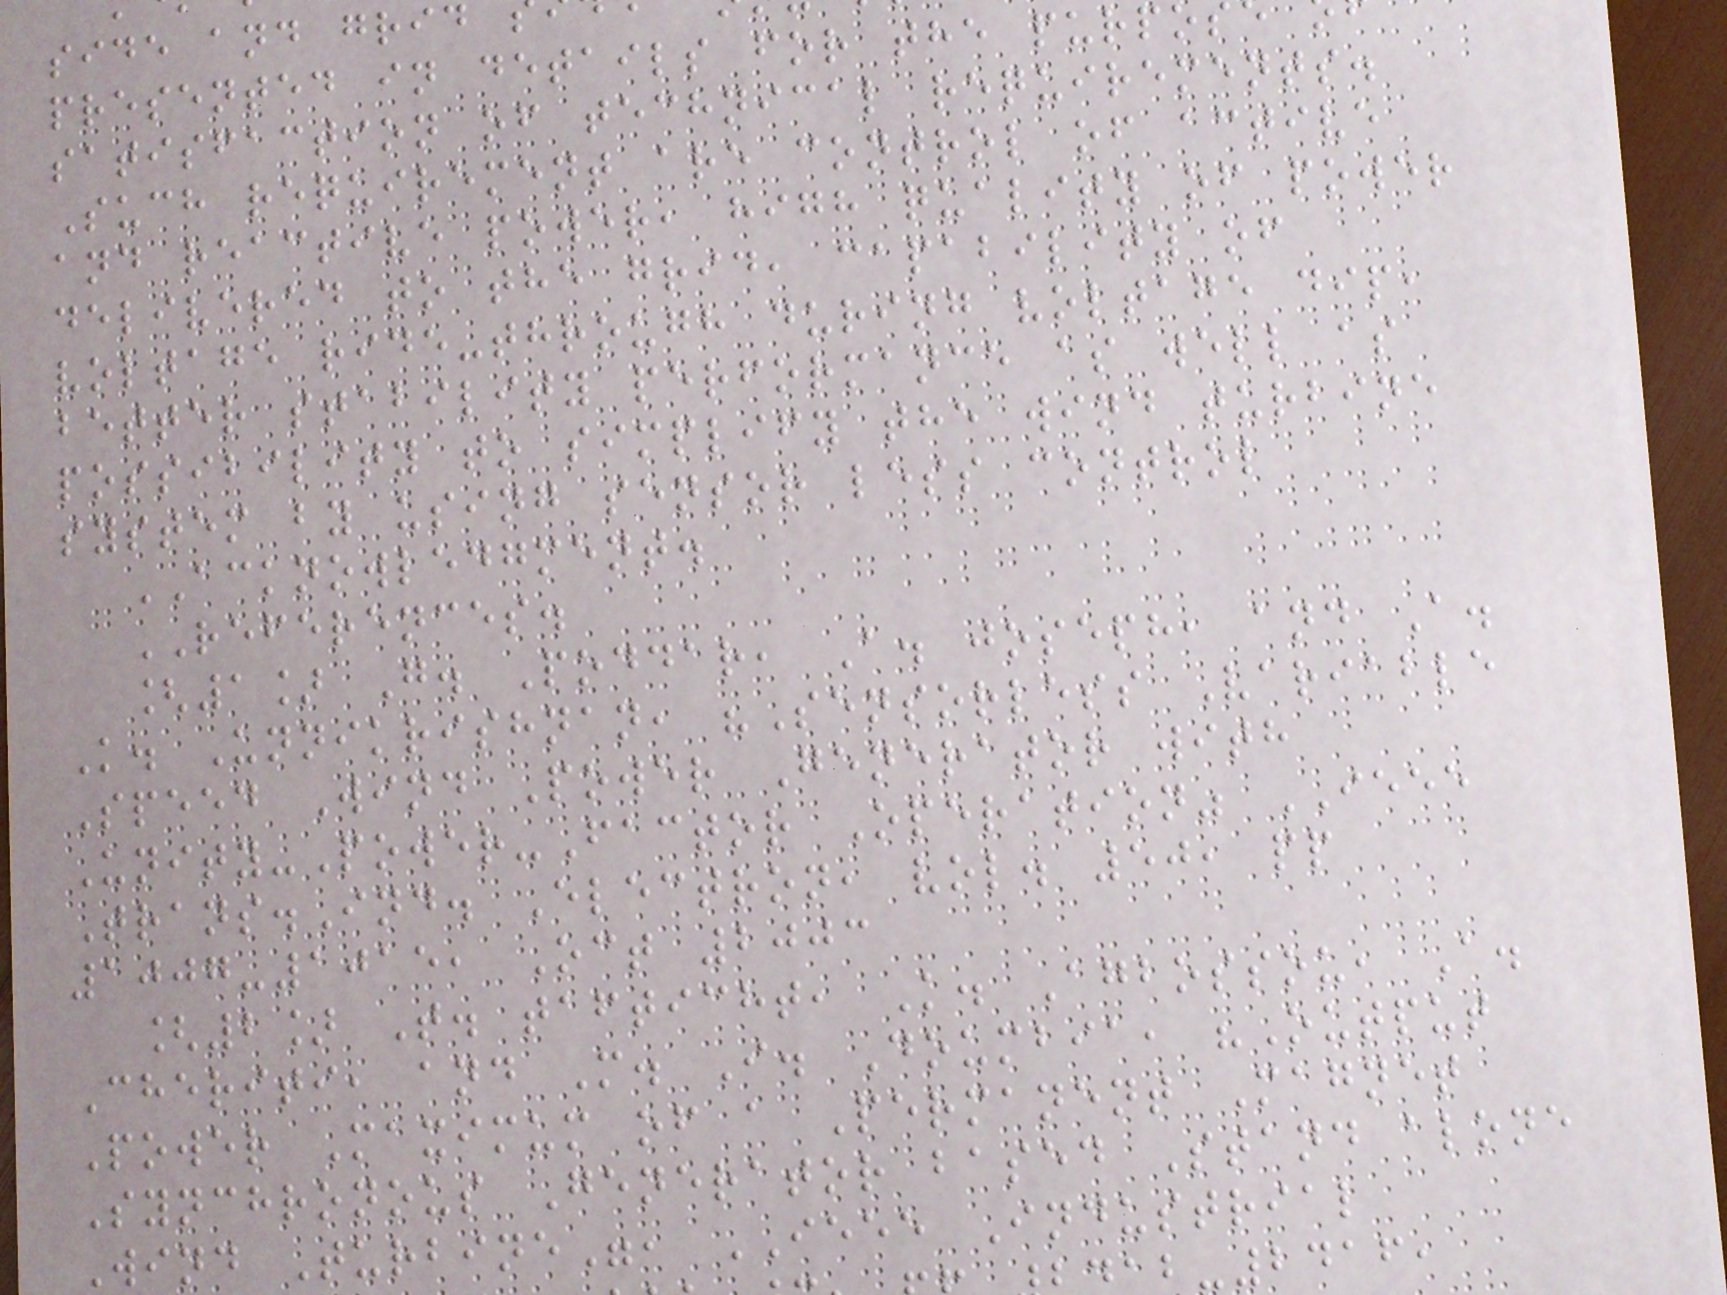side and grid
presented in details for the purpo
satisfaction of technical requirements.
Such requirement are control of active
and reactive power, high quality of power
delivered to the grid, capability of
voltage ride-through during voltage dip,
better stability performance as well as
possibility to simplify the wind turbine
system by using sensor less control
ACKNOWLEDGMENT.
REFERENCES.
[1] G. Poddar, A. joseph, and A.
K. Unnikrishnan, "Sensorless Variable
Speed Wind Power Generator with
Unity-Power-Factor Operation" IEEE
Trans.Ind. Electron, vol. 50, pp
1007-1015, Oct 2003
[2] T. tafticht, K. Agbossou, A.
Cheriti, and M. I. Doumbia, "Output
Power Maximum of a Permanent Magnet
Synchronous Generator based Stand alone
Wind Turbine", IEEE Industrial
